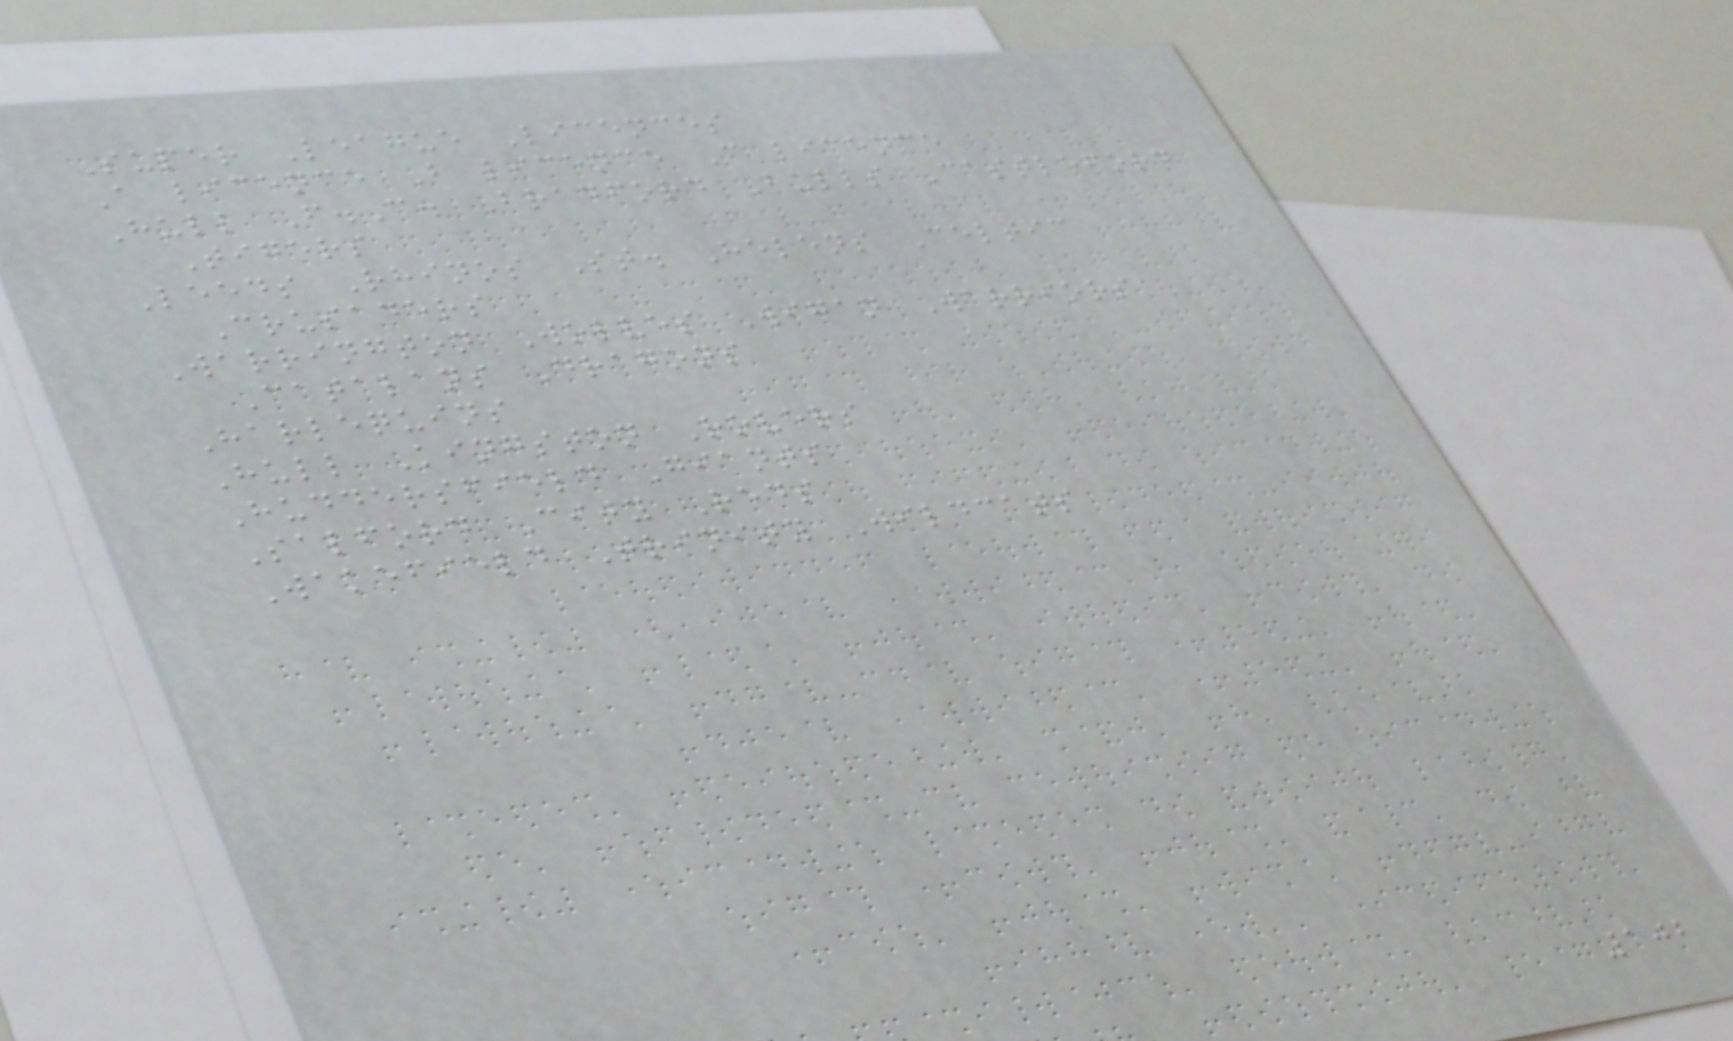Super League Licences
A licence B licence C licence
Hull F.C. Bradford Bulls Castleford
Tigers
Leeds Rhinos St. Helens Celtic
Crusaders
Warrington Wolves Wigan Warriors
Catalans Dragons
Harlequins
Hull Kingston Rovers
Huddersfield Giants
Salford City Reds
Wakefield Trinity Wildcats
102
